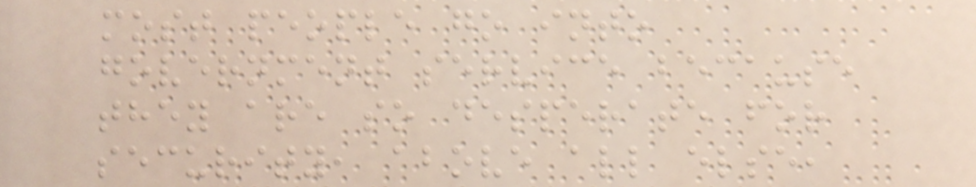most people go into
government service because
they are so desperate for
security, above all else,
